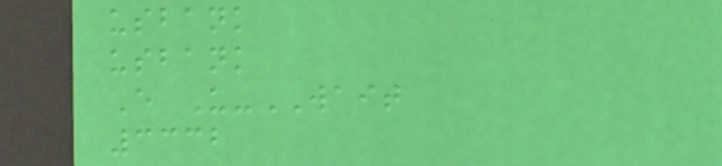usbank
usbank
E U-WAIT
3332
